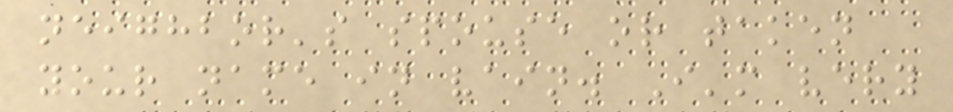neighbor's spouse or taken
your name in vain. I'm very
